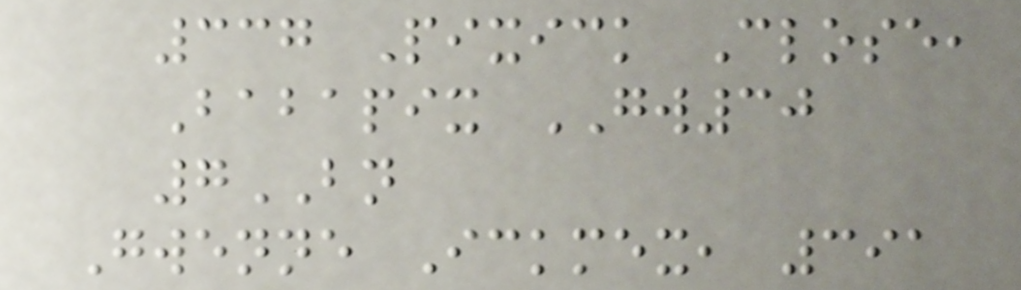337 Pixick Close,
Babapix GW30
7BN
Gwenne Ickmex, 391
